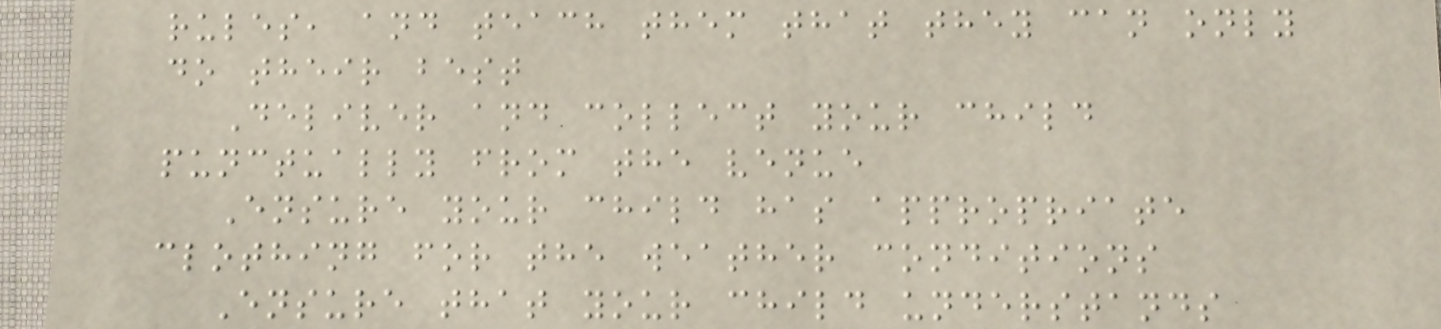rules, and teach them that they can only
do their best
Deliver and collect your child
punctually from the venue
Ensure your child has appropriate
clothing for the weather conditions
Ensure that your child understands
